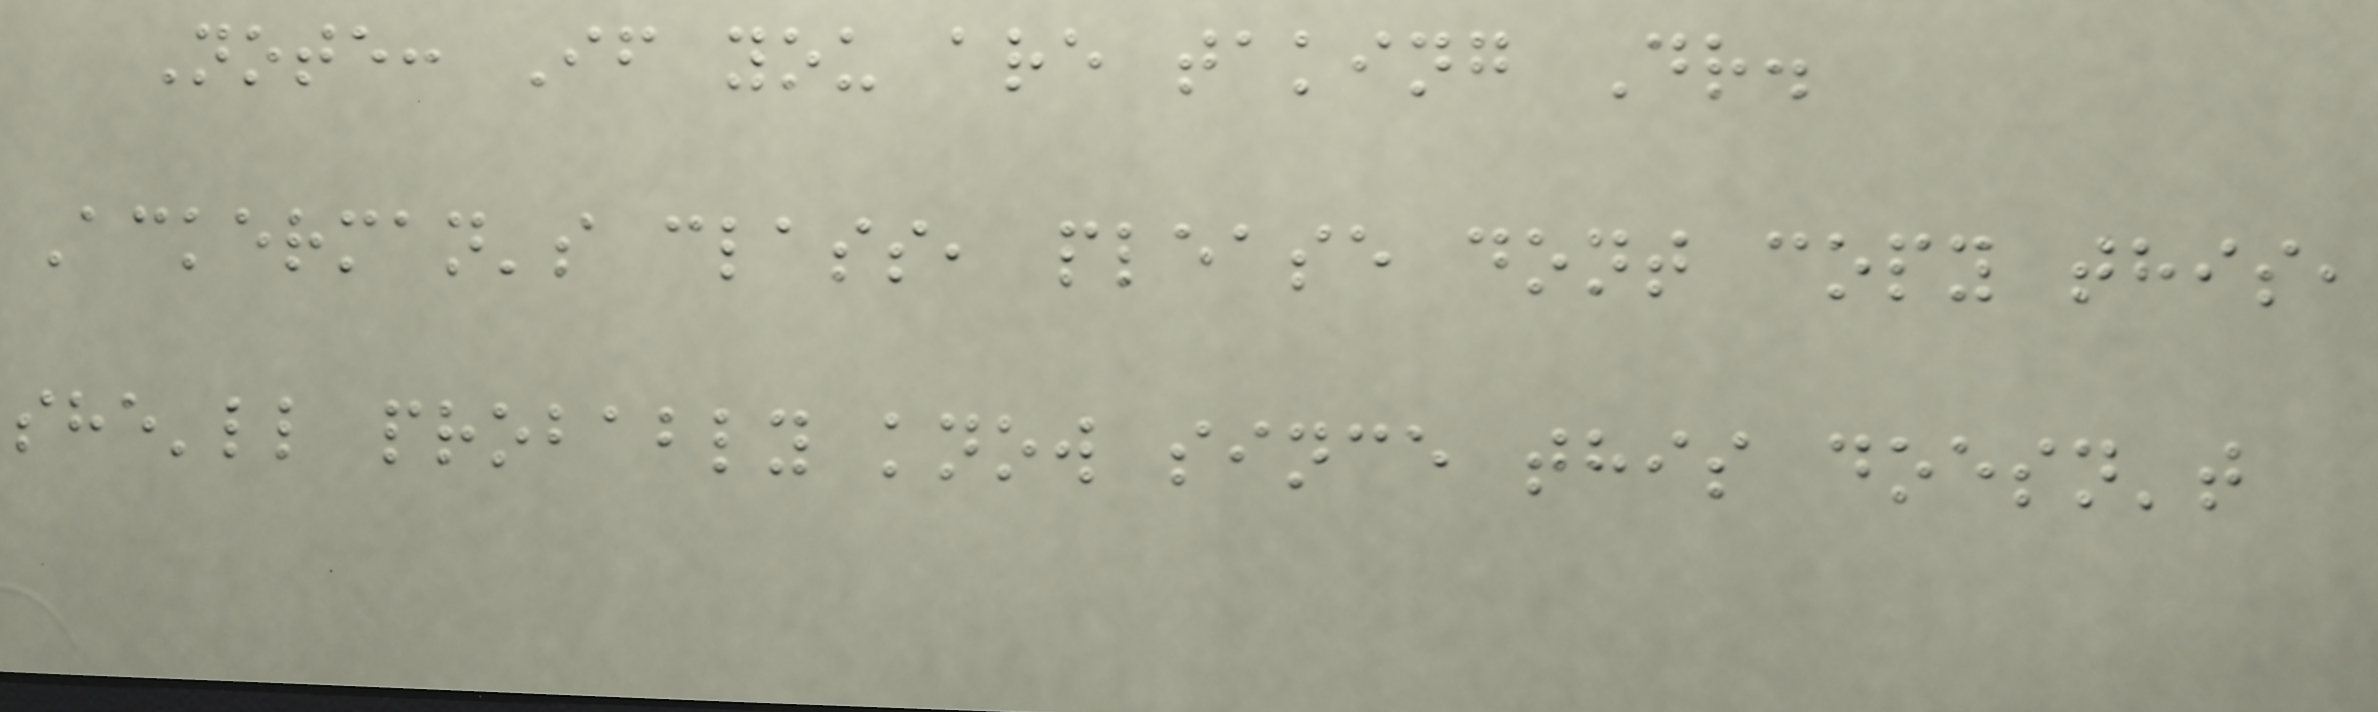Note: If you are taking Dr.
Ackerman's class, please dont copy this,
she'll probably know since this doesn't
